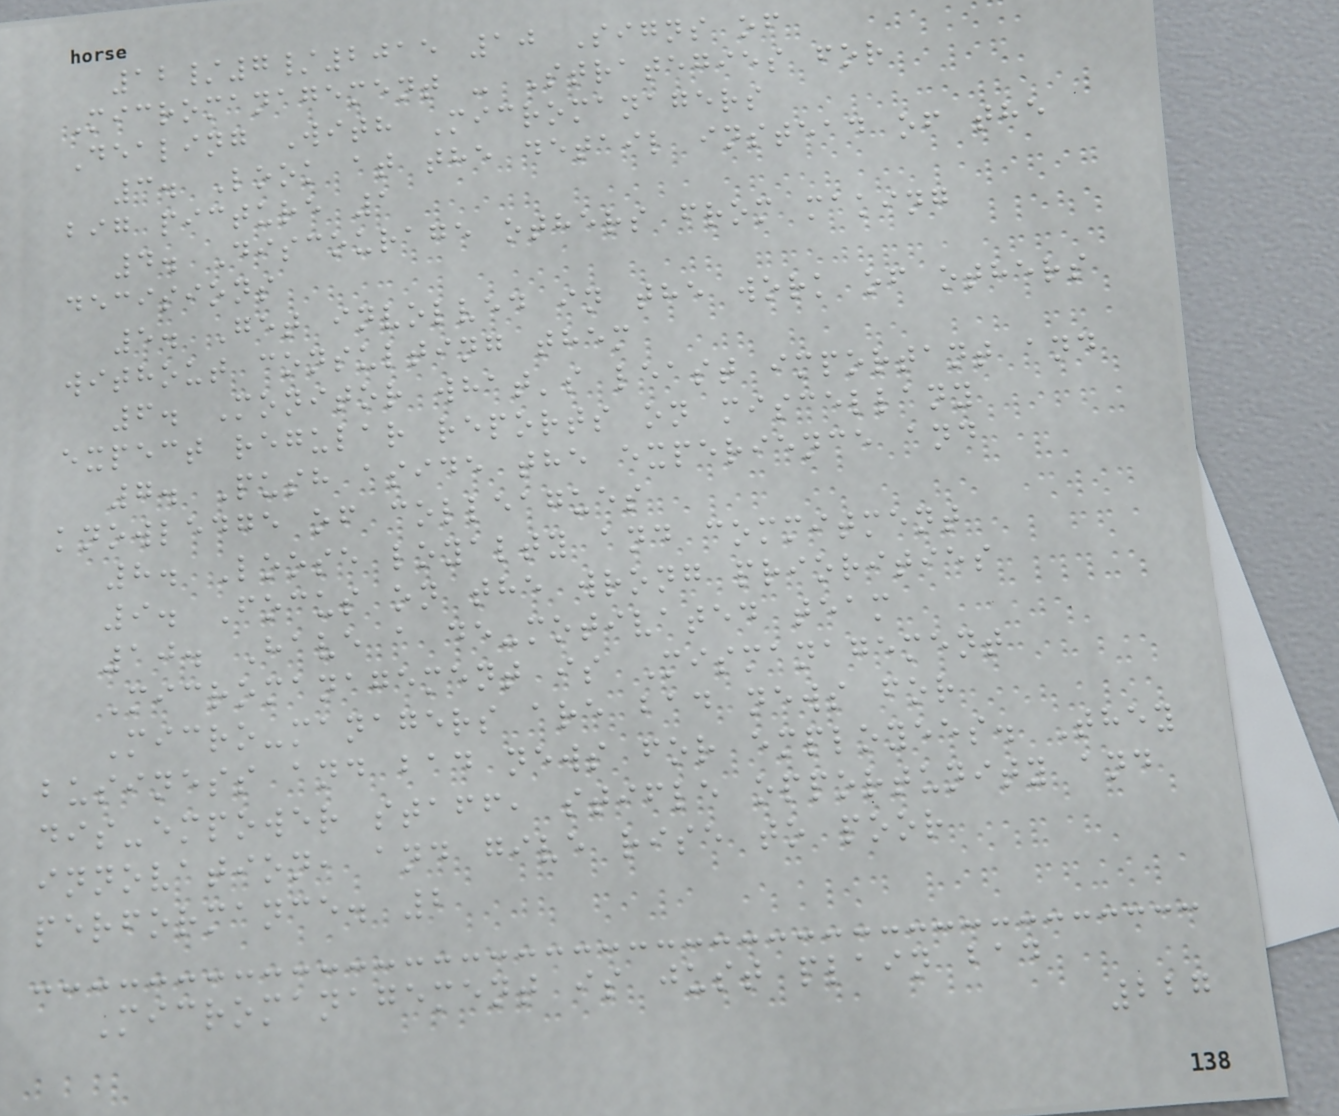12/7/2015 10 Signs of
Micromanagement - Strategies for
Dealing With Micromanagers
3. Look at the detail instead of the
big picture 1
4. Discourage others from making
decisions
5. Get involved in the work of others
without consulting them
6. Monitor what's least important and
expect regular reports on miscellany
7. Push aside the experience and
knowledge of colleagues
8. Loose loyalty and commitment
9. Focus on the wrong priorities
10. Have a de-motivated team
Micromanagement is Mismanagement
Micro-managers are bad news for
business and bad news for employees. They
dis-empower staff, stifle opportunity and
innovation, and give rise to poor
performance. 2
Micromanagement is just plain bad
227
